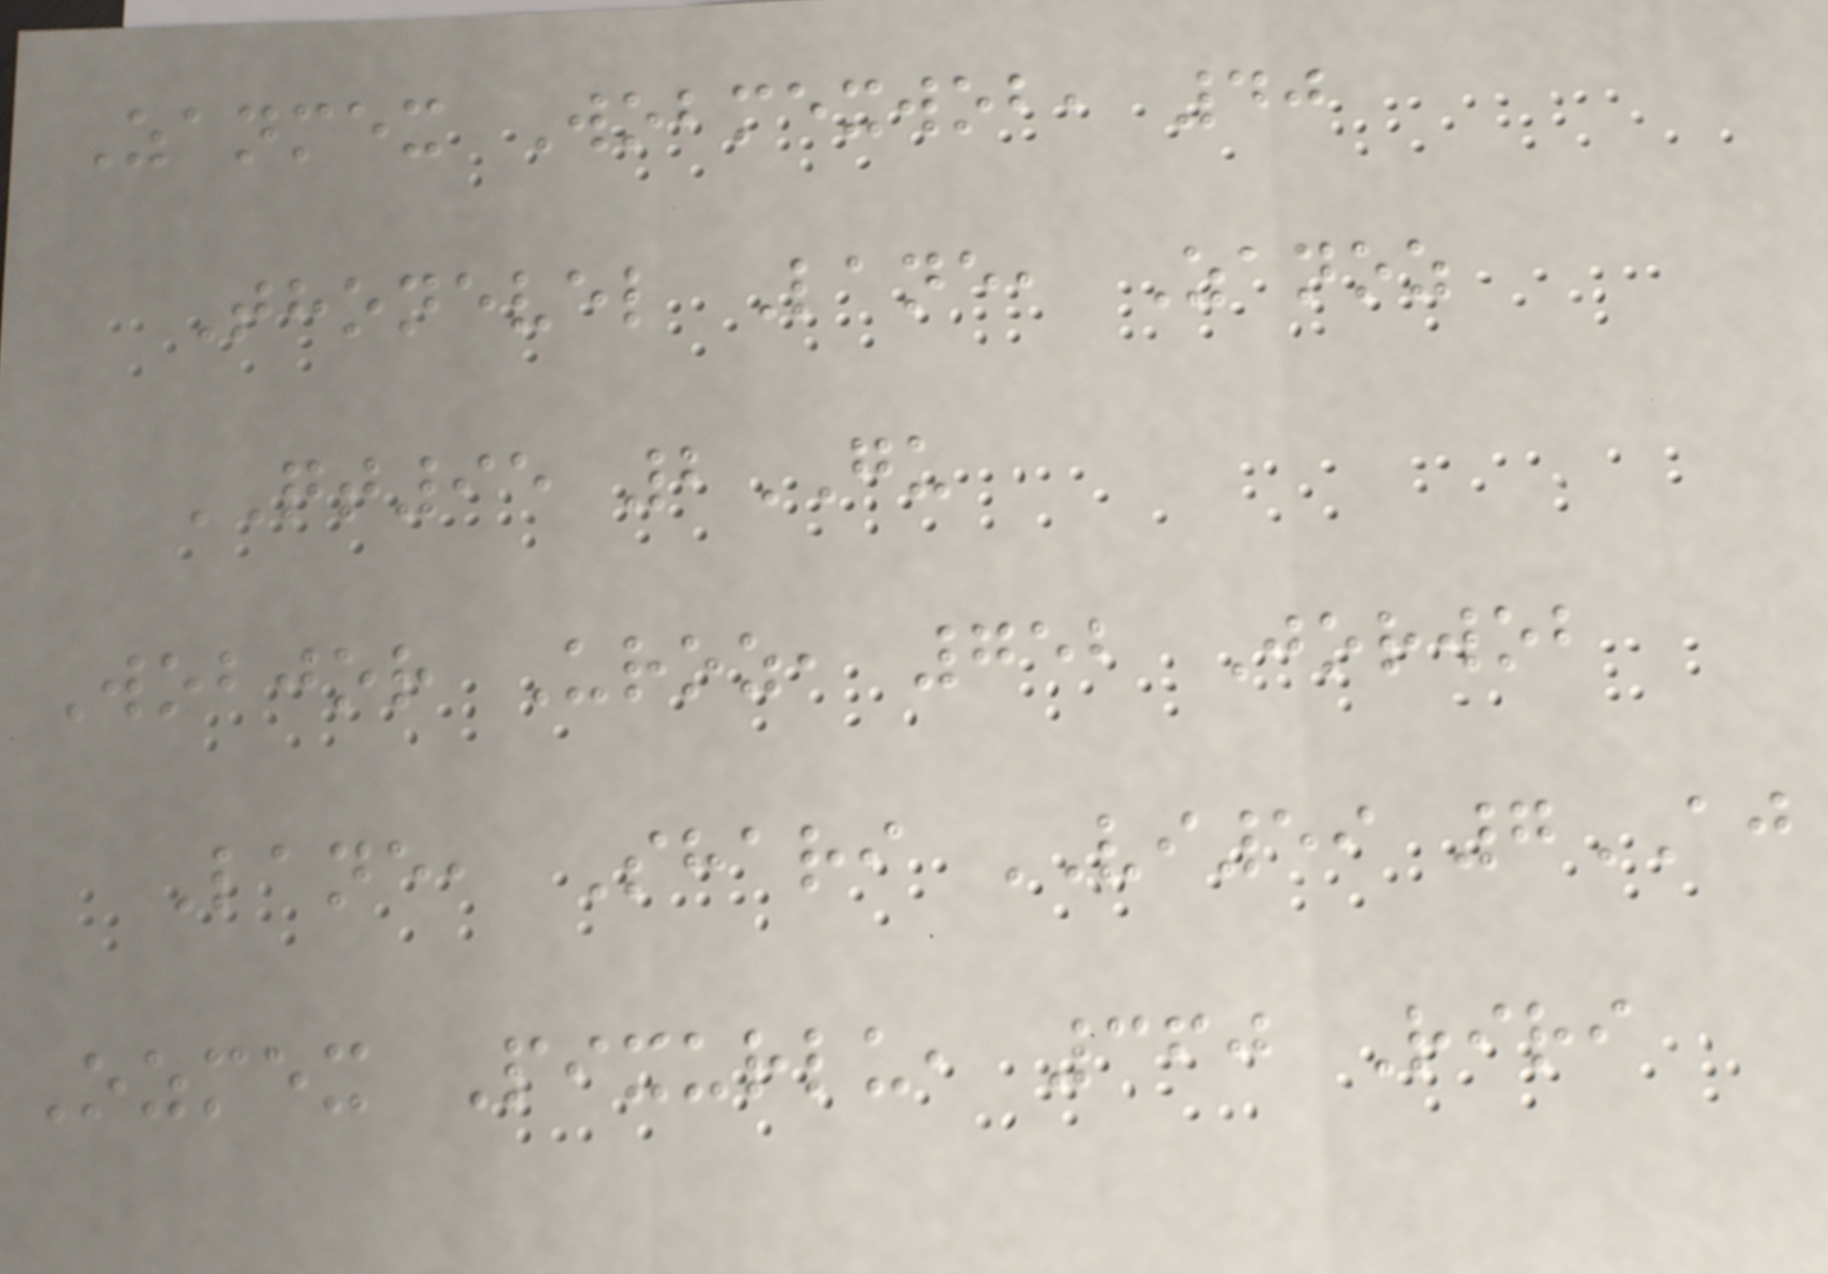Zanmex Wobmexwob, 40
Thonevel Lane, Zanoz
QT95 2GU
Wobjor Uroz, 752 Jorwob
Lane, Shari VI59 7AJ
Ozmex Pixurlu, 360 Riri
